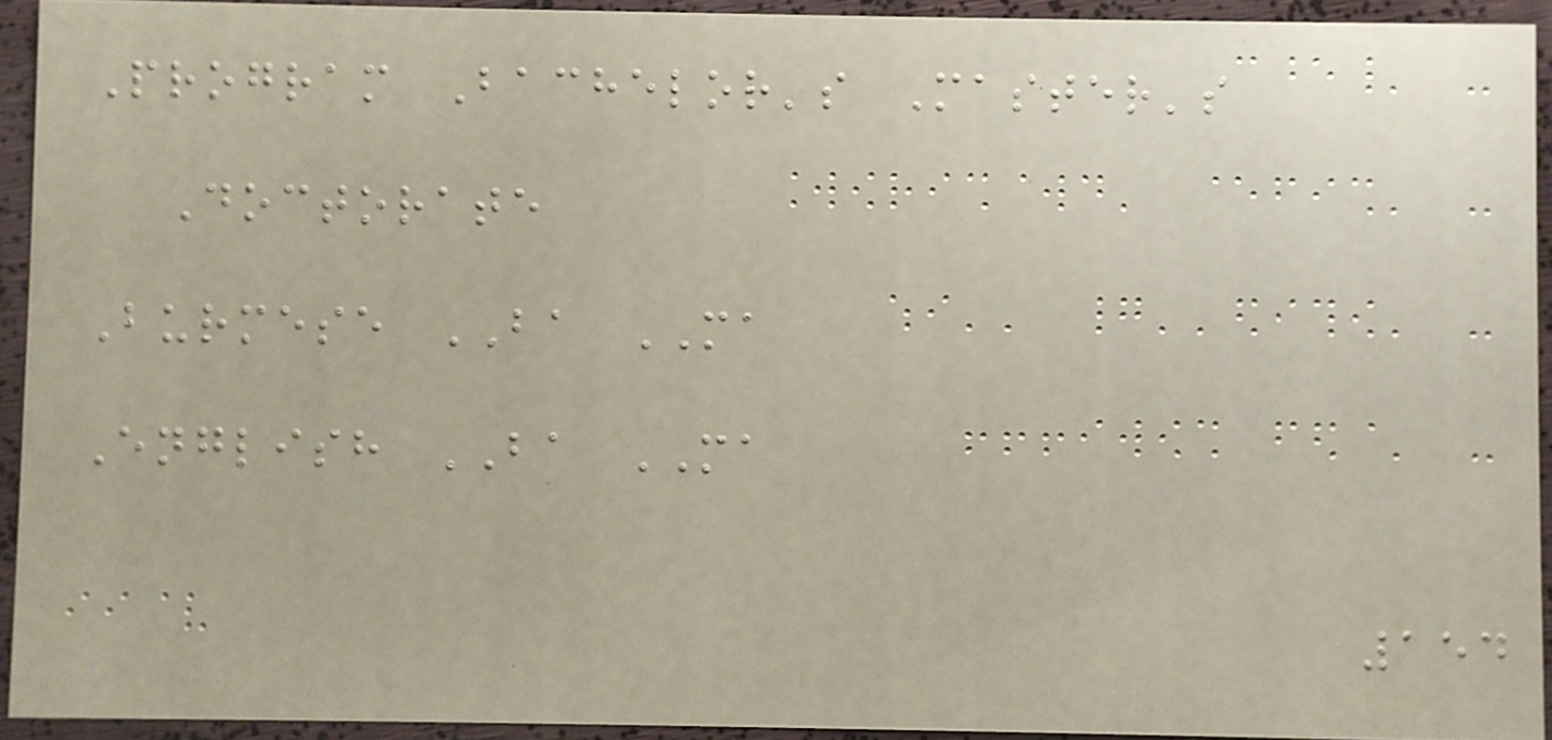Program Bachelor's Master's
Doctorate
Burmese BA MA
English BA MA
154
